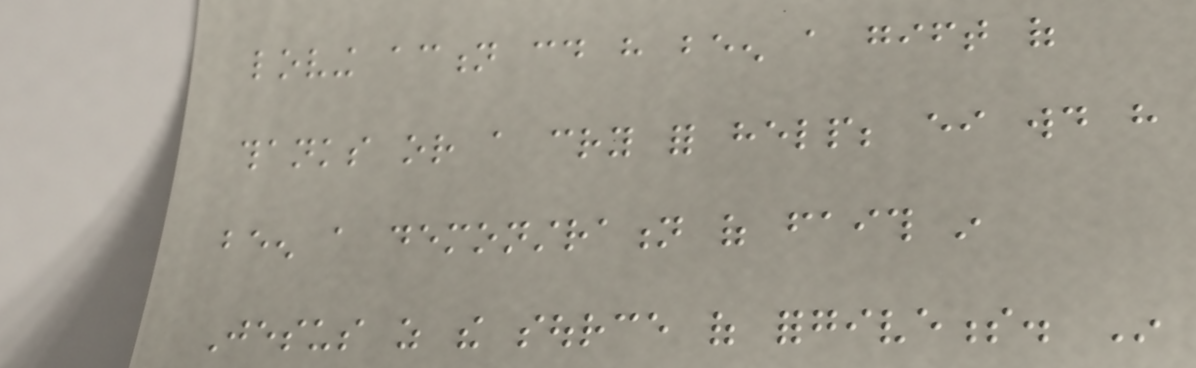loving action could have been a gift of
thanks or a cry for help; either would have
been a demonstration of faith in
Jesus as the source of forgiveness. In
